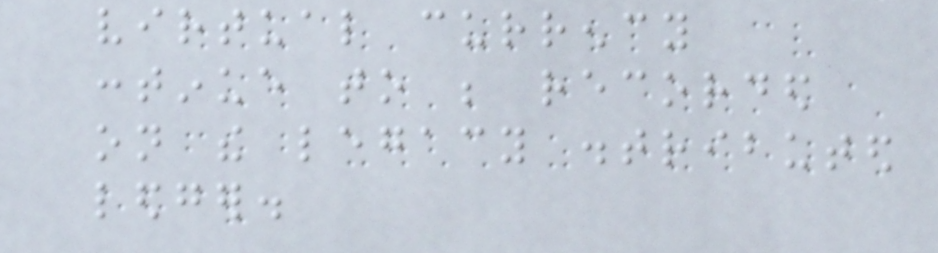virtual currency
continue to be recorded
on the legacy distributed
ledger.
